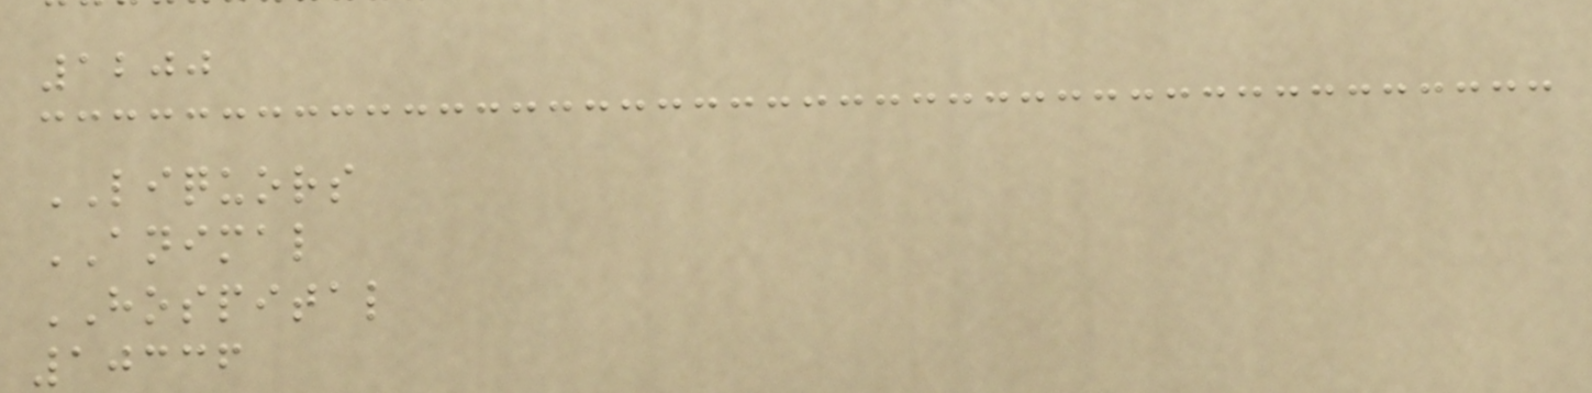1200
LIQUORS
ANIMAL
HOSPITAL
10336
